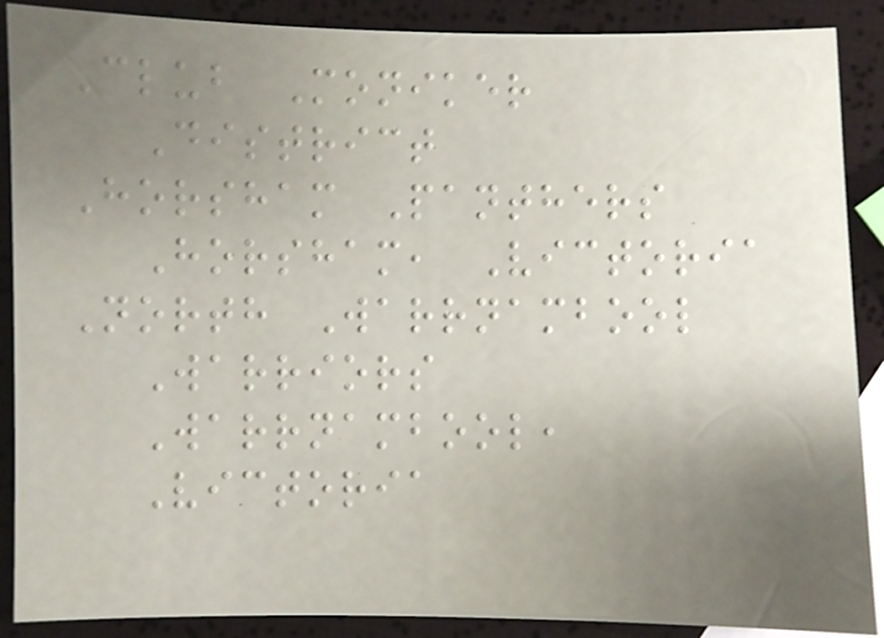Club Moniker
District
Horsham Panthers
Horsham, Victoria
North Warrnambool
Warriors
Warrnambool,
Victoria
